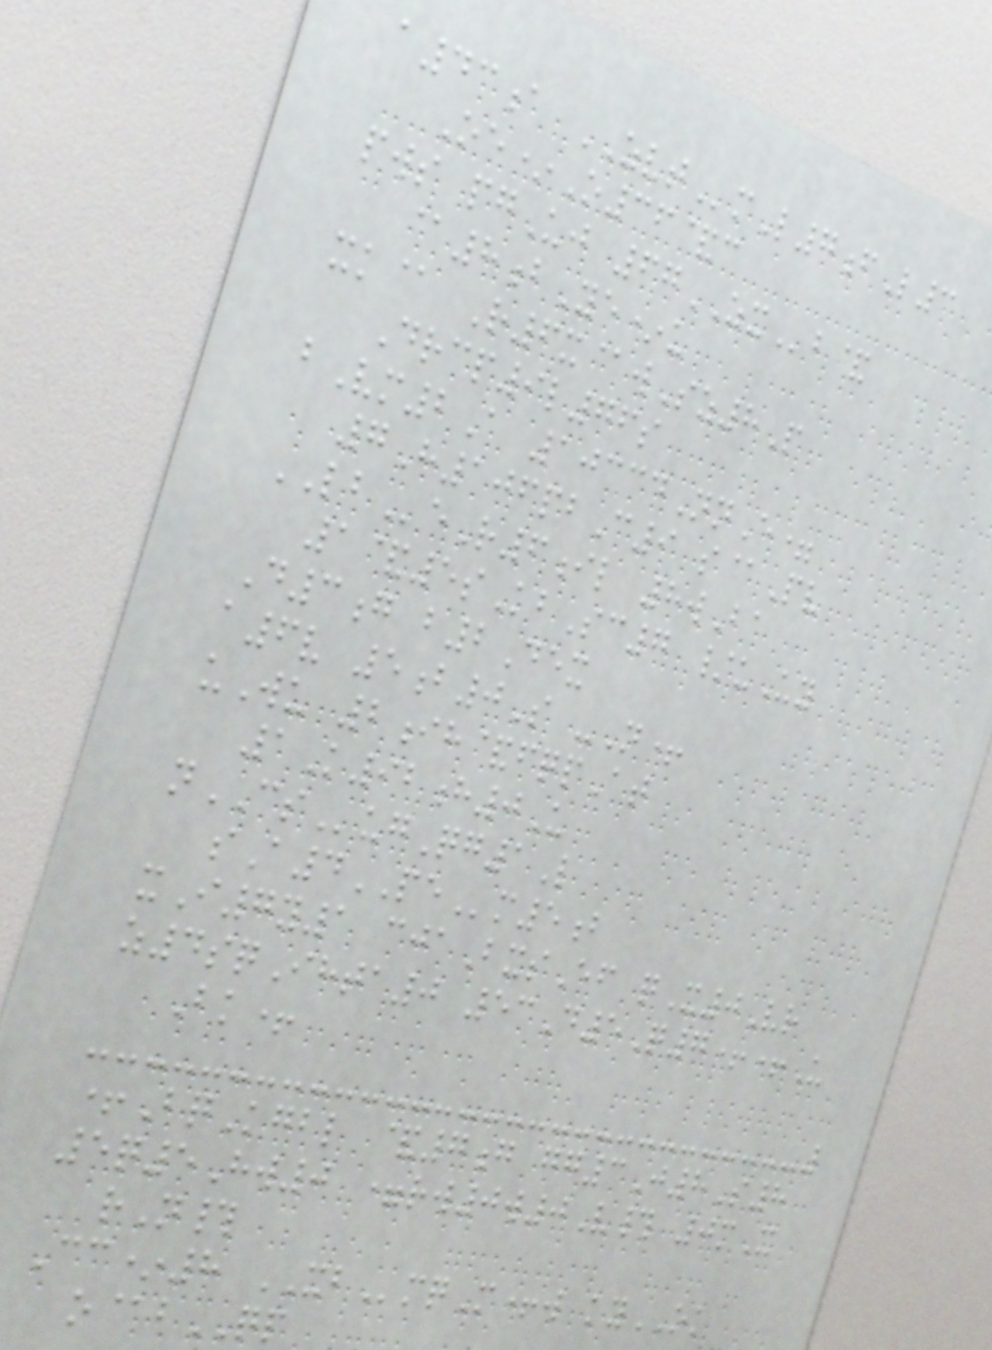a43a ZVTmL7fL3
Oe*O36&c
pws pgUj 67ZXb&
@8bYe*u
xk@ R6x@wSz8P
Drcp9l76s
bVm2A 10334NnE=
7H106pbC9 s@Pv
LBeR6il 8wBa
1&5sKbSc7 /uUy
D3g b2Dex
a6v 5b0S -N+
uWu 2ih&fqpAt
1K92h0U
nCSugQg1L
sA4PEm5b
xI7y1 cjaBxsEf qX0Vr
z4sqIhta0 53D5Q7++U
Bk+
+BqKgbl &7g gg3J8S8
5q5Hw0 =rw0w0V# 0mX
rN#
Cc*8 XBmqM+w kyOK
o@bQP
